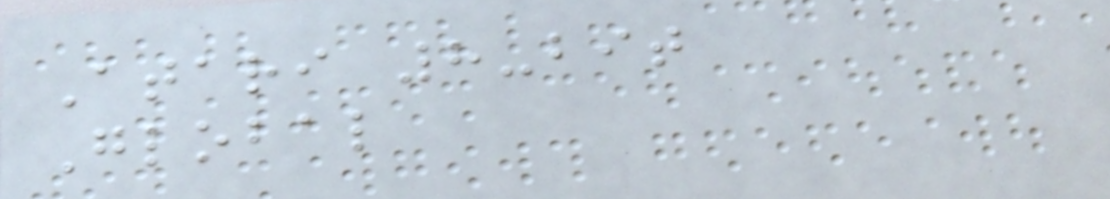Atari 8-bit
Global
